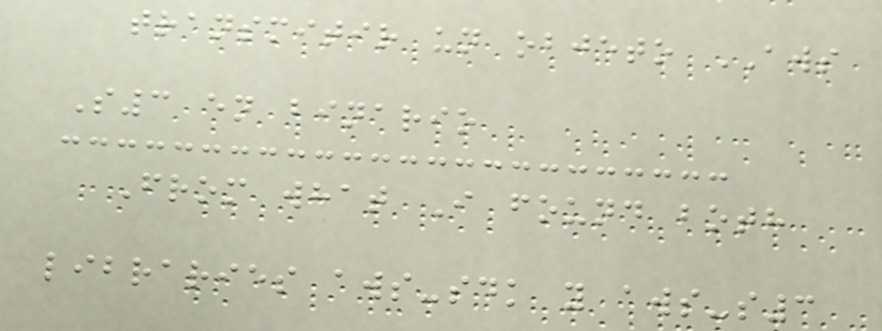transmitir un objeto AWS
S3 en binario
From what I found both
libraries aws-sdk y aws-s3
